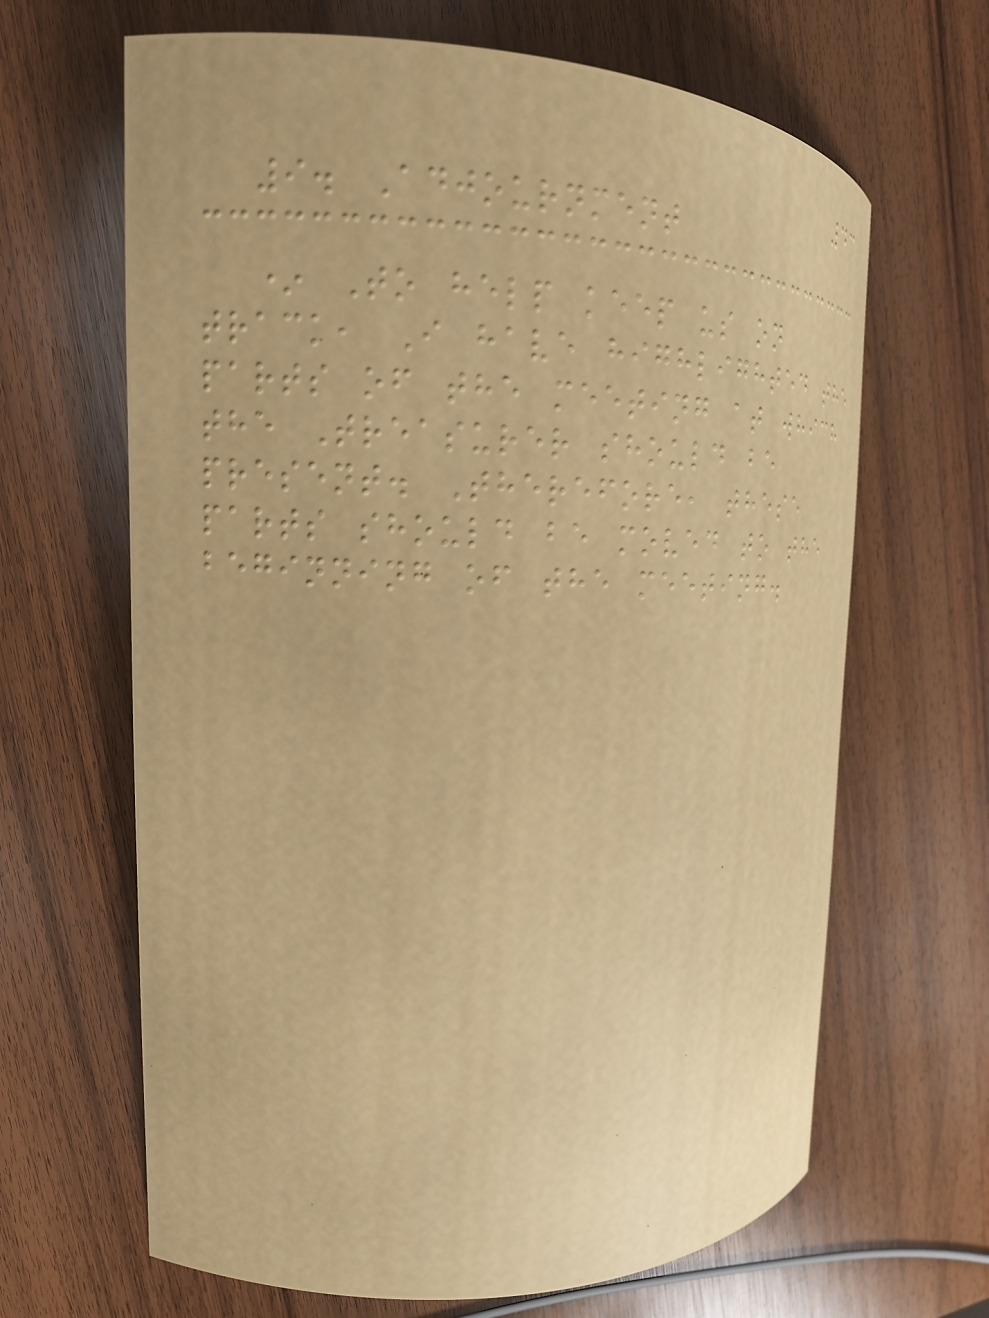43
9. Adjournment
* To help keep us on
track, I have highlighted the
parts of the meeting at which
the Treasurer should be
present. Therefore, these
parts should be moved to the
beginning of the meeting.
